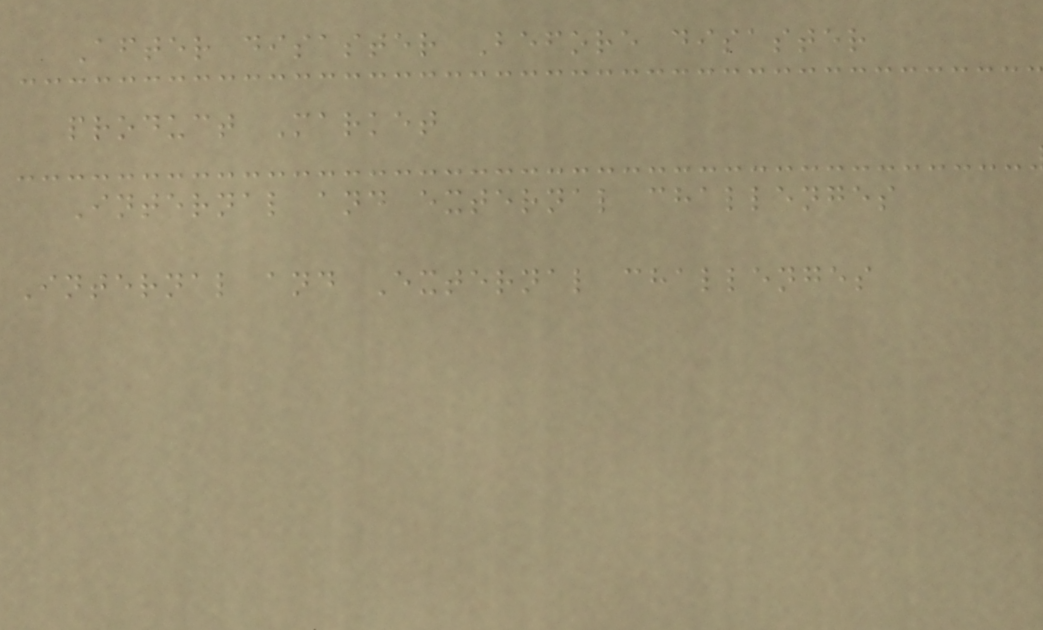After disaster Before disaster
product Market
Internal and external challenges
Internal and External challenges
